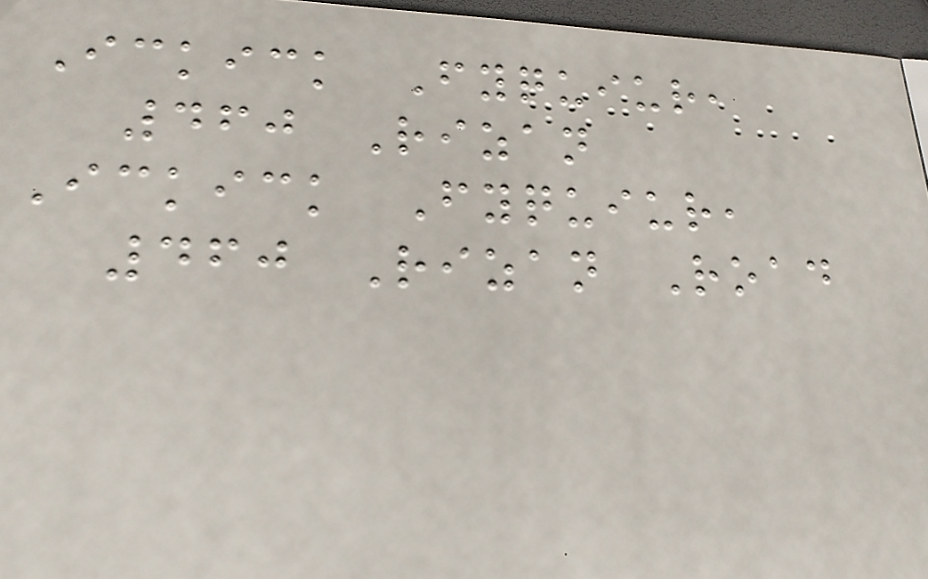Ickick Fyquiur,
460 Rizan
Ickick Fyquiur,
460 Rizan Road
